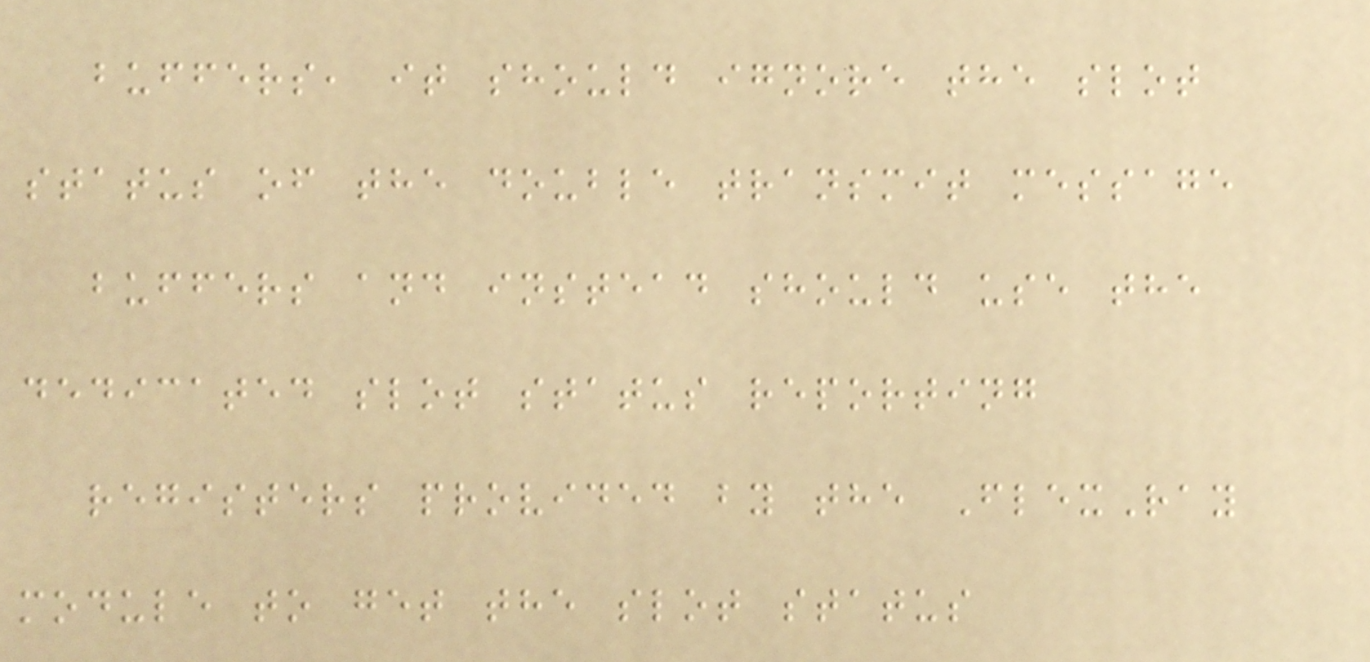buffers, it should ignore the slot
status of the double transmit message
buffers and instead should use the
dedicated slot status reporting
registers provided by the FlexRay
module to get the slot status
